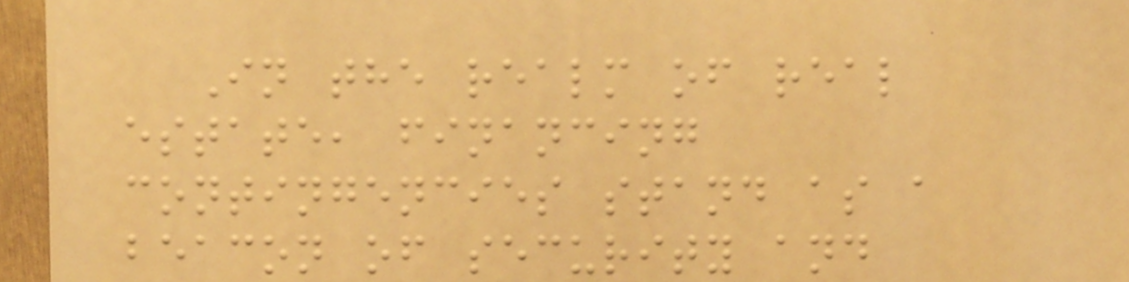In the realm of real
estate, financing
contingencies stand as a
beacon of security and
